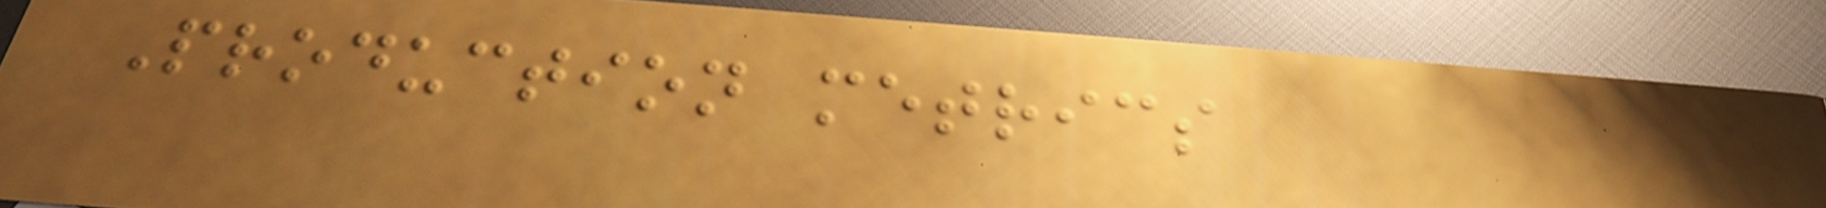Production metrics
